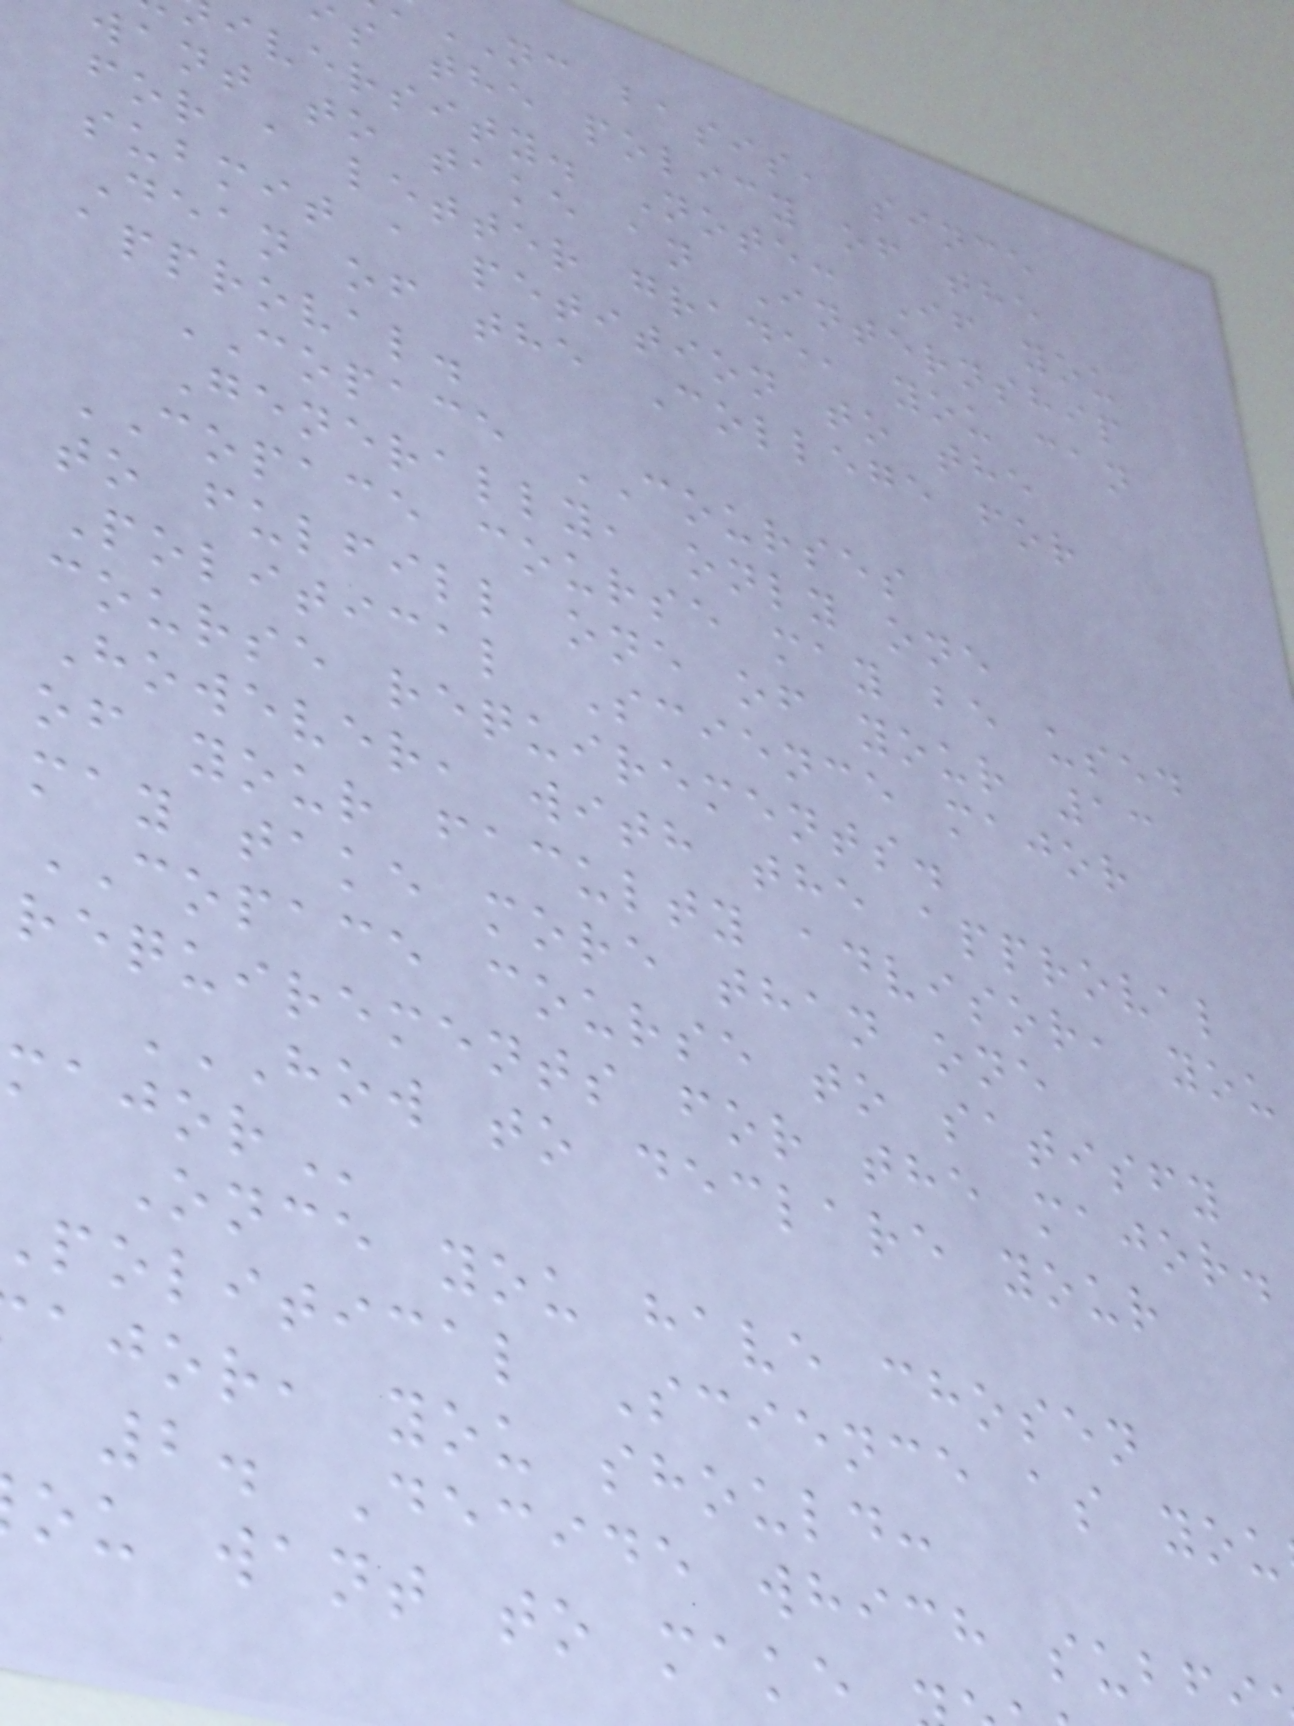NC basis, since
s the policy of the
iversity. Note: If you
want to take an Internship
for a letter grade, you can
submit a petition to the
Dean of the College for
approval.
COPACE COURSES
Generally, only one
COPACE course may be used
to fulfill one of your 13
Political Science major
course requirements.
However, with the approval
of your faculty advisor, you
may take more than one
COPACE course to satisfy
requirements for the major.
HOW TO DECLARE YOUR
Once you have chosen
political Science as you
ajor, you should:
2. Decide which subf
ou want to make
